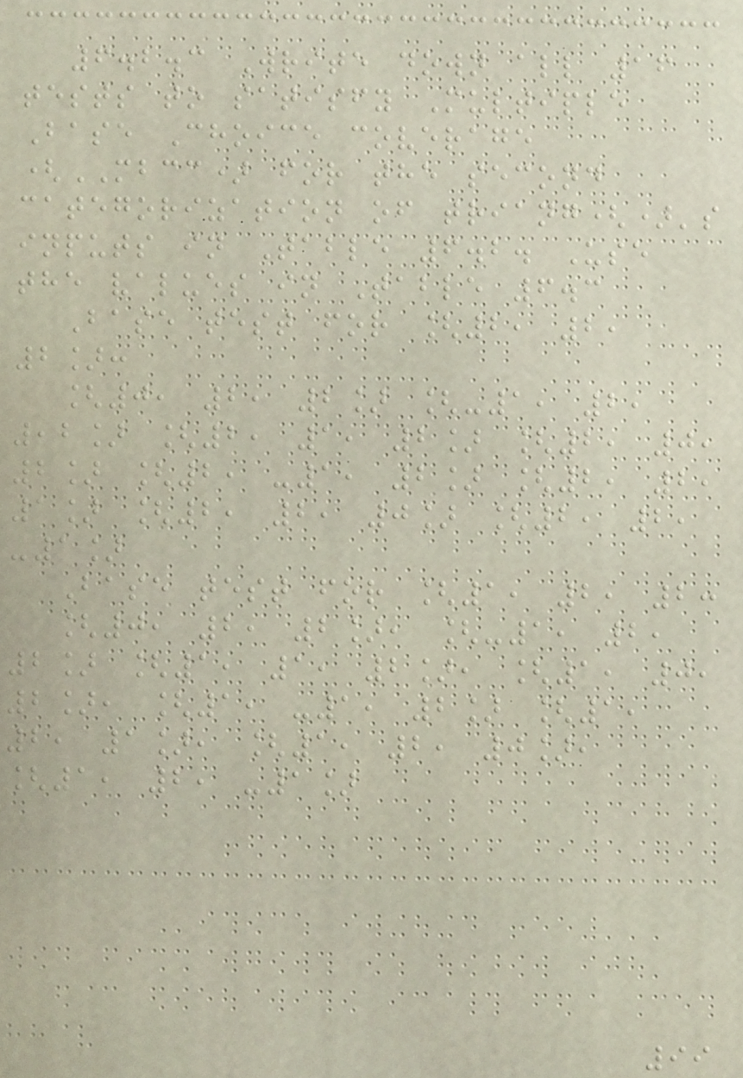6.2.3 Write down all 16
tests to satisfy Multiple
Base Choice coverage
(MBCC) for the second
categorization of triang()'s
inputs in Table 6.2. Use
the values in Table 6.3
Base test for [2, 2,
2]:
[0, 2, 2] [-1, 2,
,2] [2, 1, 2] [2, 0,
2] [2, -1, 2] [2, 2,
1] [2, 2, 0] [2, 2,
-1]
Base test for [1, 2, 2:
[0, 2, 2], [-1, 2,
2] [1, 1, 2], [1, 0,
2], [1, -1, 2] [1,
2, 1], [1, 2, 0],
[1, 2, -1]
99
